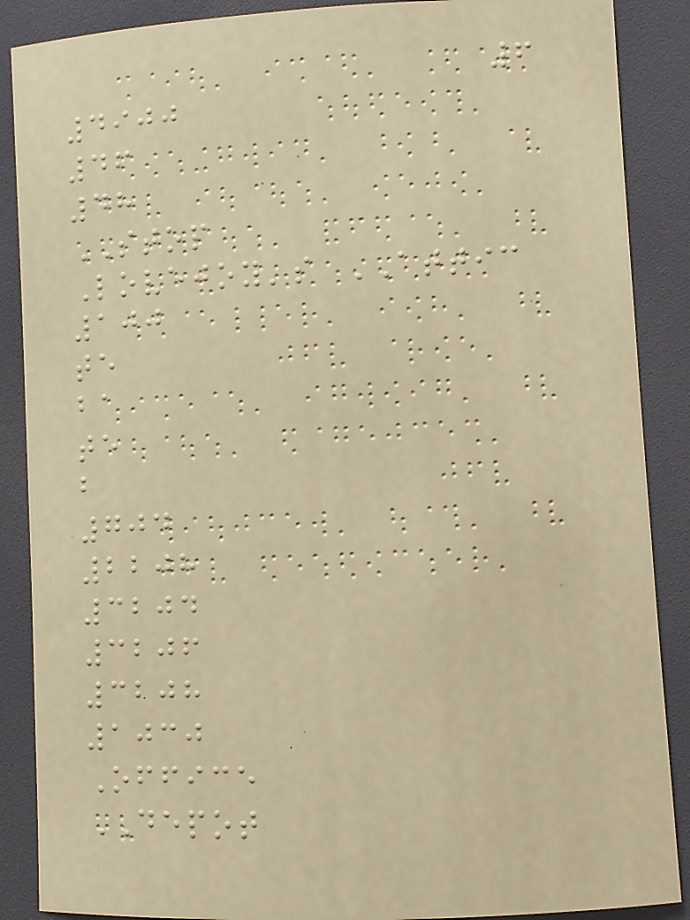6
4900
46
48
STOP
Lovejoy's ATTIC
100
te
ba
te
b
704
2208
3204
3206
3208
1030
Office
DEPOT
